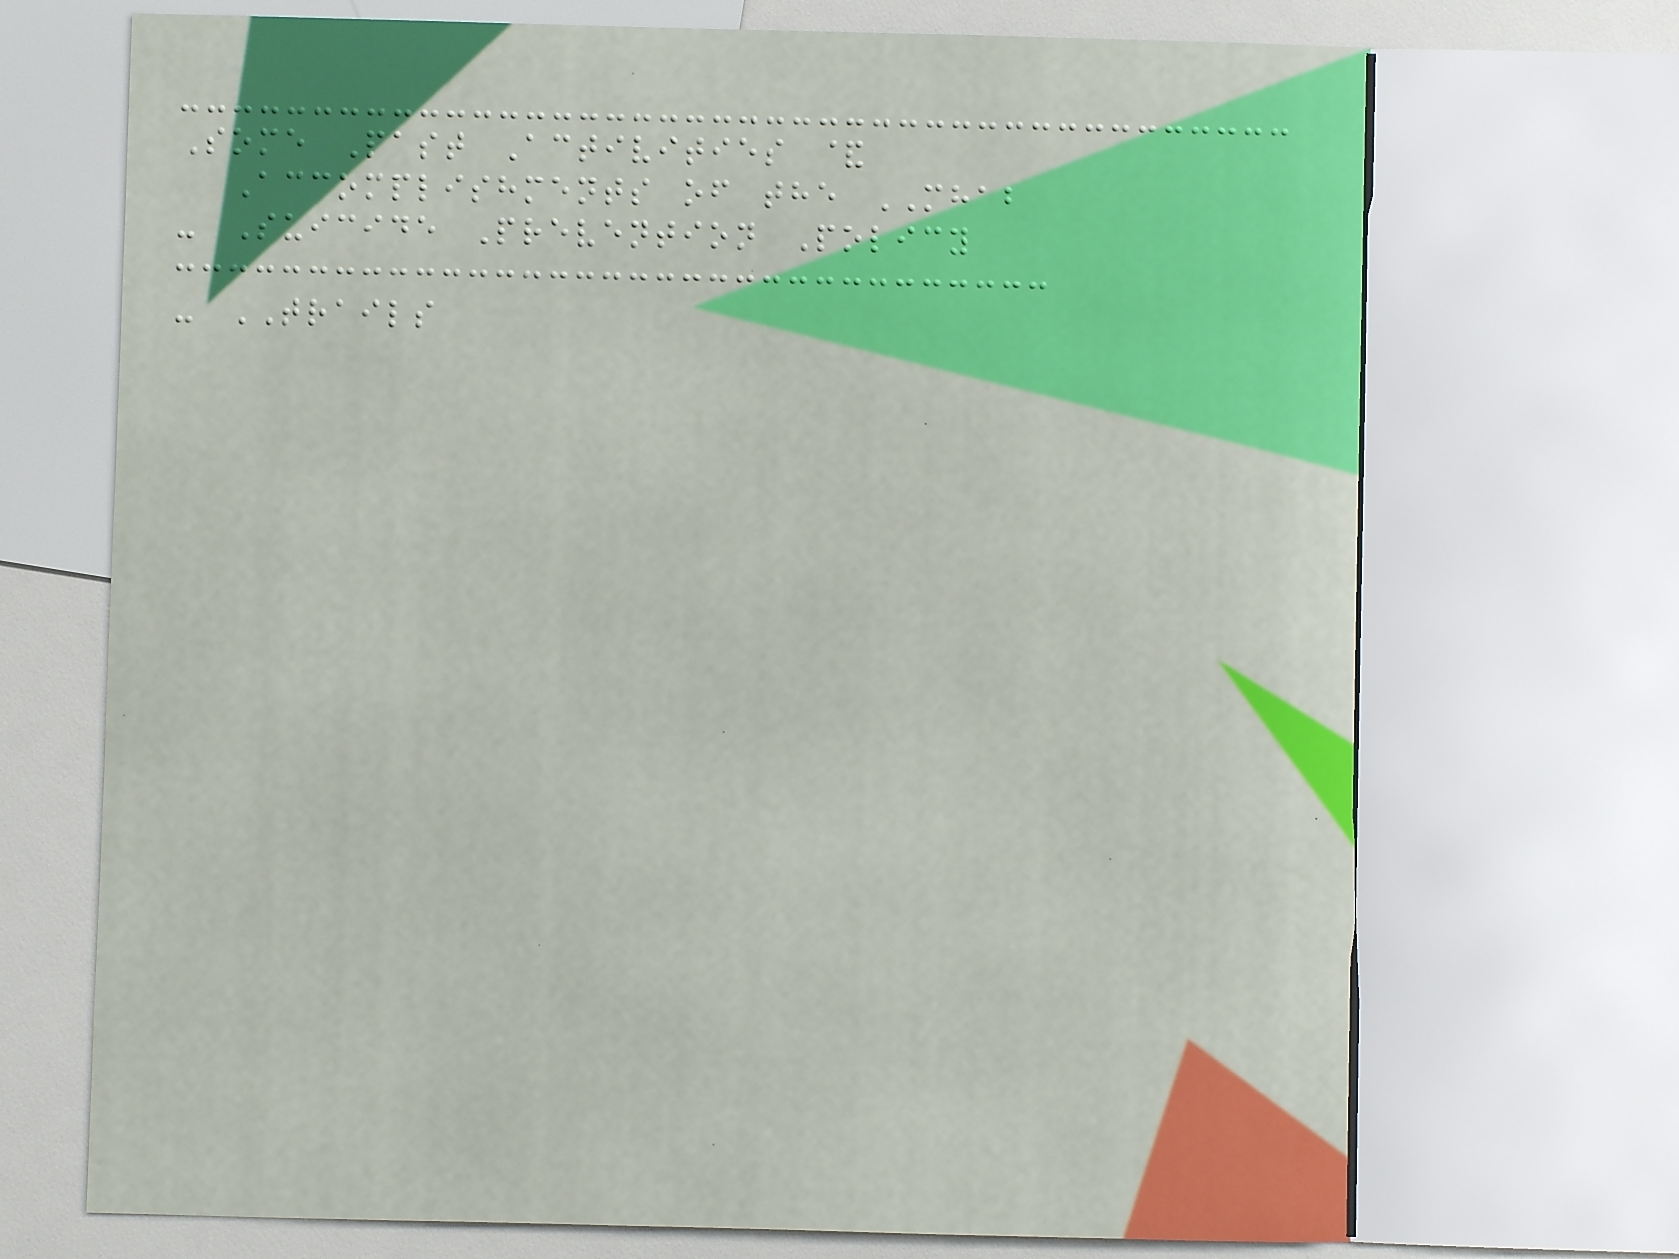Some Past Activities &
Accomplishments of the MHAB
- Suicide Prevention Policy
- TRAILS
